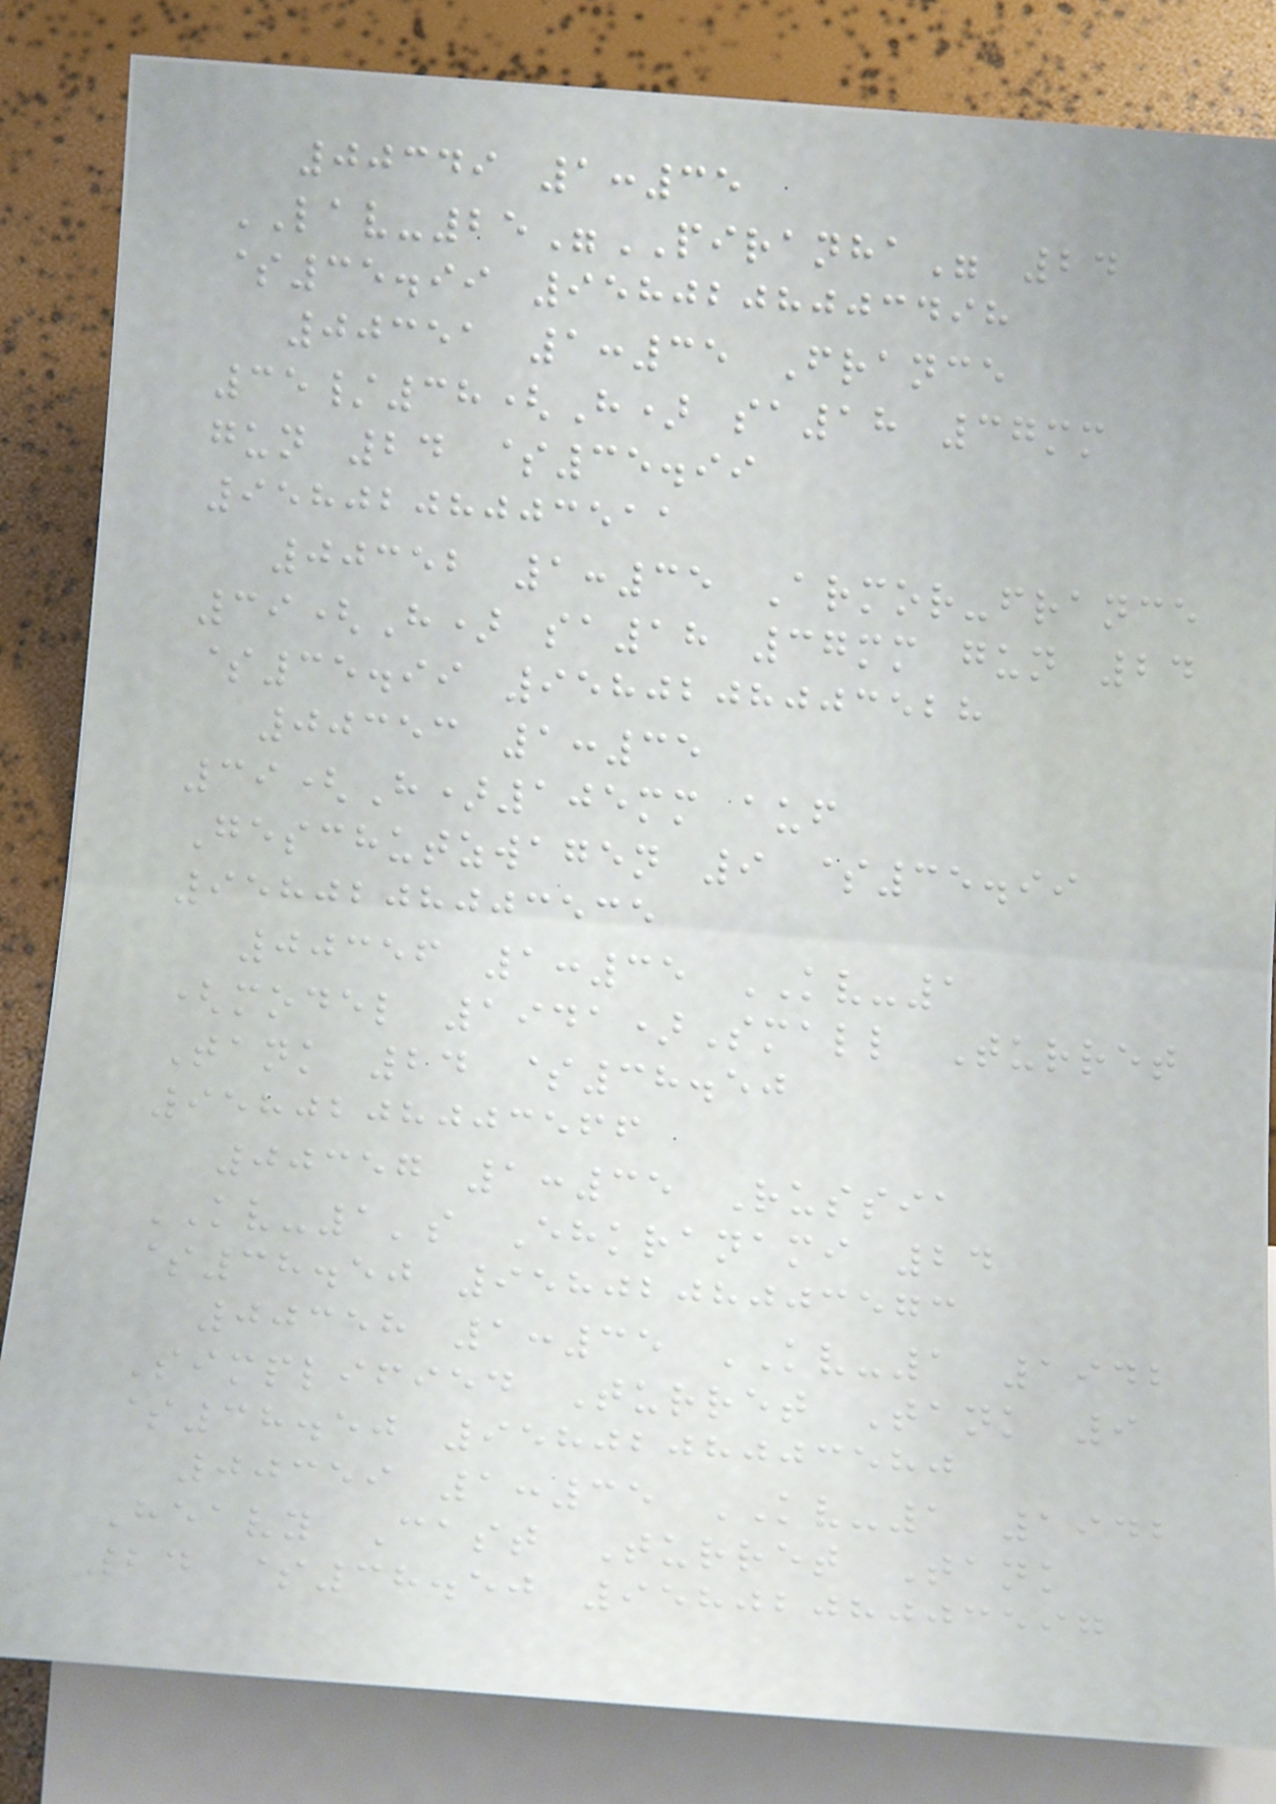00349 1:35
LAV-25"PIRANHA" 24
$35.99 9580208003498
00351 1:35 France
35/38(H) sa18 37mm
gun 24 $35.99
9580208003511
00352 1:35 Armor-france
39(H) sa18 37mm gun 24
$35.99 9580208003528
00353 1:35
39(H)105mm auf
Geschutzwagen 9 $35.99
9580208003535
00356 1:35 KV-1
(model 1941)Small Turret
Tank 24 $38.50
9580208003566
00357 1:35 Russia
KV-1's Ehkranami 24
$38.50 9580208003573
00358 1:35 KV-1 1942
Simplified Turret Tank 9
$38.50 9580208003580
00359 1:35 KV-1 1942
Heavy Cast Turret Tank
24 $38.50 9580208003597
